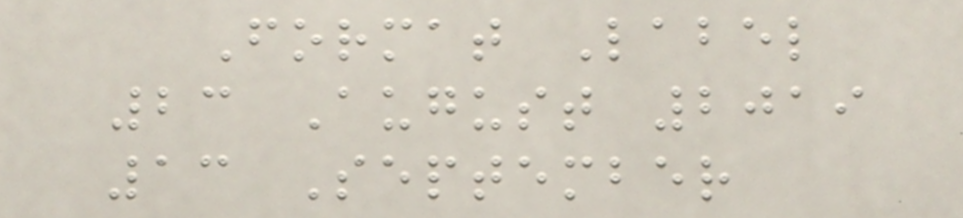Format Label
23 August 2019
13 September
